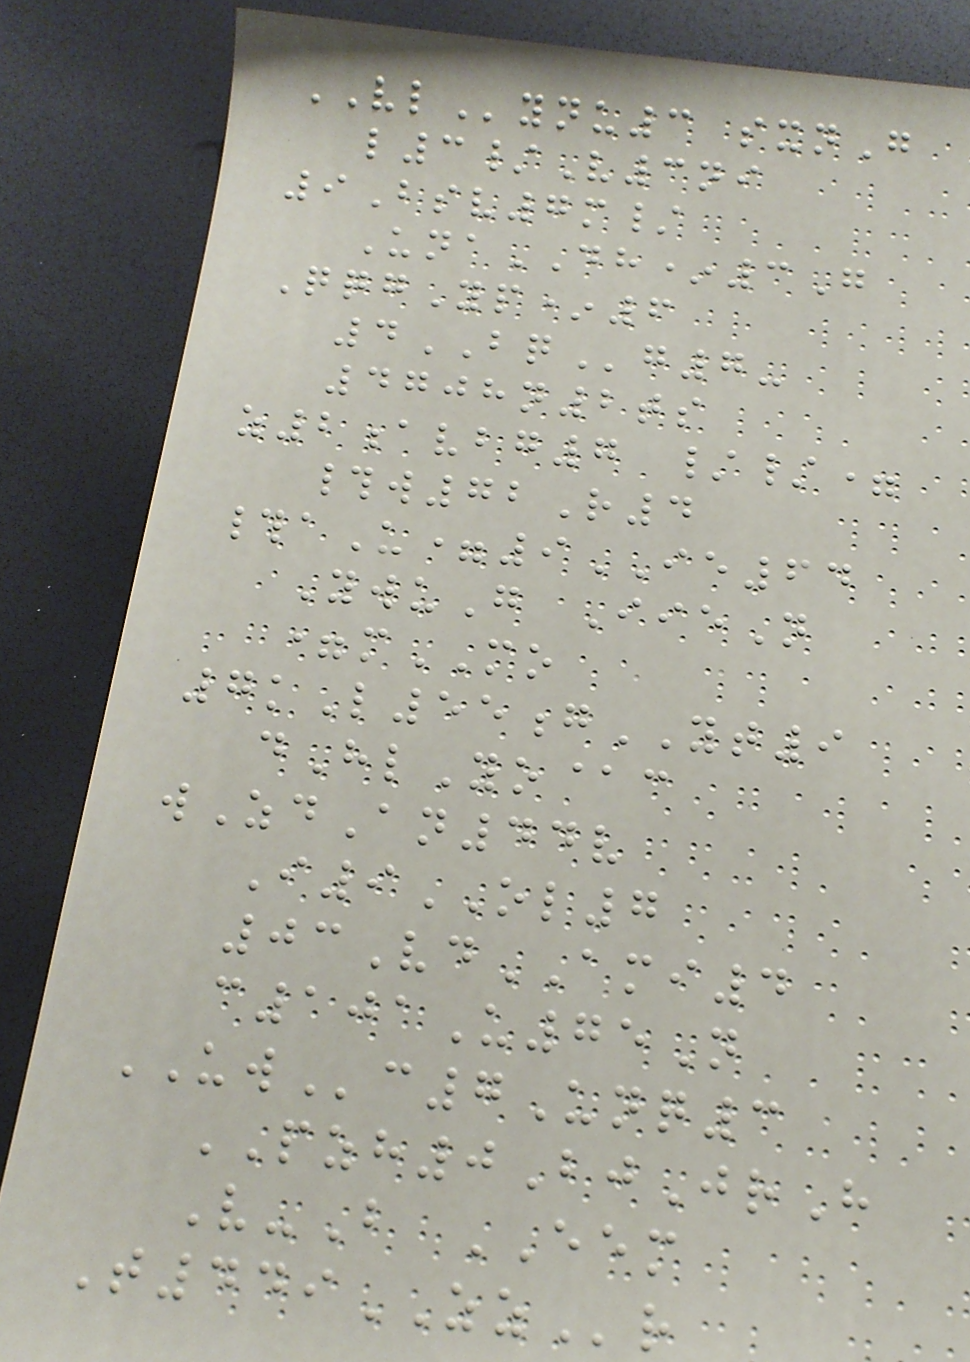VLynu3 sxnG
l3/V3ni
9Bsv7m/
UnaDH*3G
QqgYp*6
4BQg7-
4708n2ts
z2avbg7 //=
#w72R4
#aU=9IE64
YwuG IieN
=mMO
7kL55gYT9
dHlYo@c
wZdAn44v
I9OL7
03VdAMI4
c101U75N
UWc7Unq3
PZH0BjJrH
V-B EEM
T449ZZr
